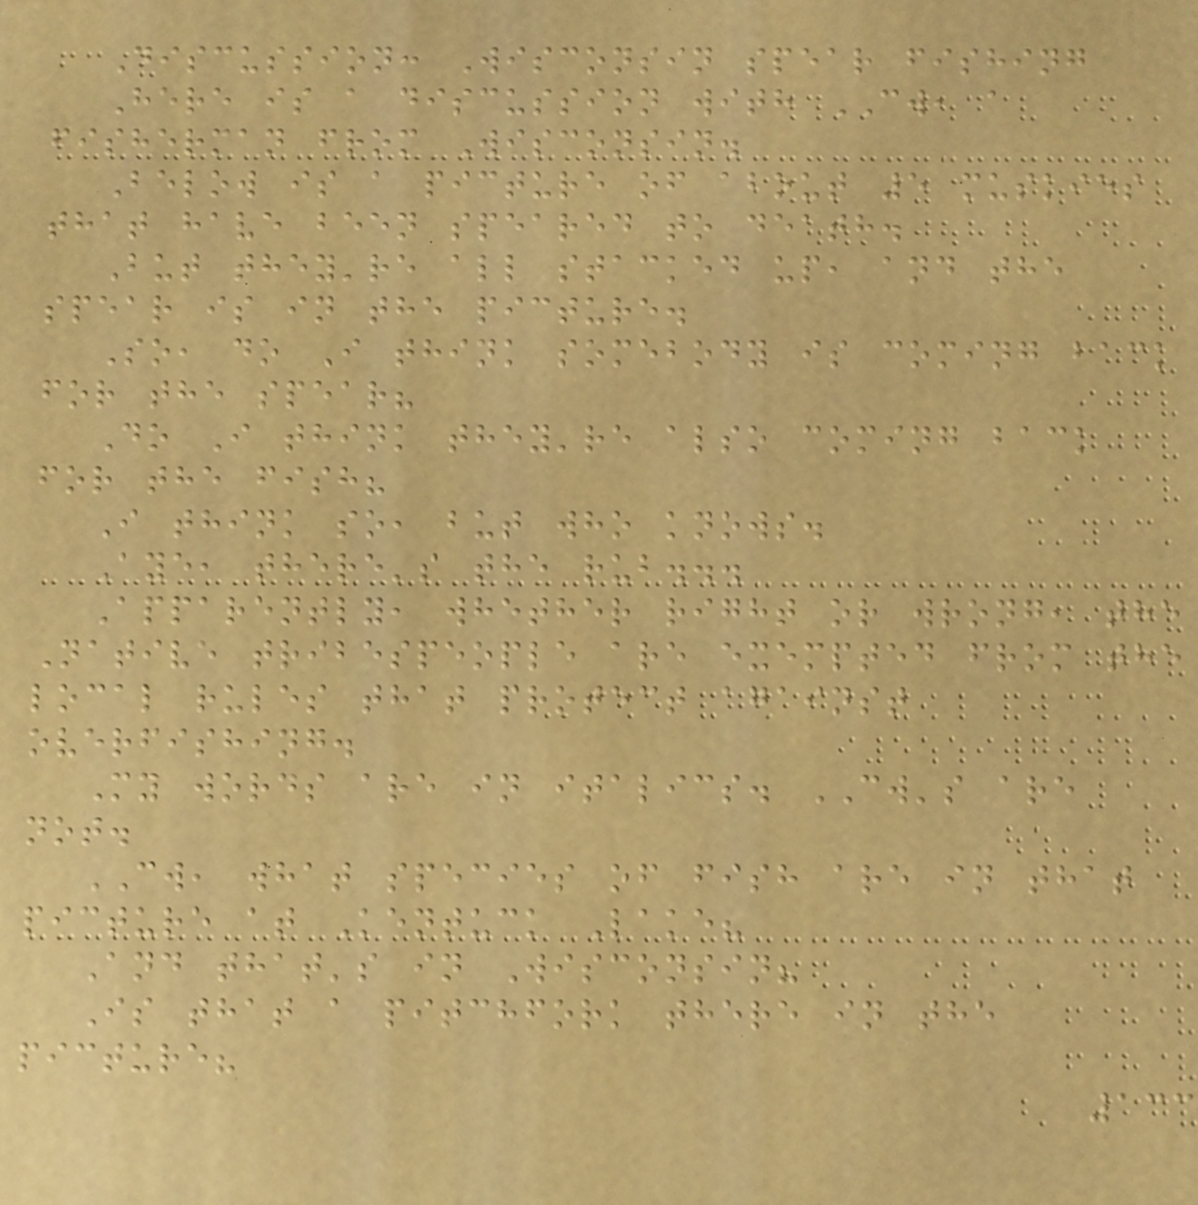Discussion: Wisconsin spear fishing
Here is a discussion with CW, a
fisherman from Wisconsin.
Below is a picture of about 5 muskies
that have been speared to death.
But they're all stacked up, and the
spear is in the picture.
So, do I think somebody is coming back
for the spear?
Do I think they're also coming back
for the fish?
I think so, but who knows.
Aye, there's the rub...
Apparently, whether right or wrong, the
Native tribespeople are exempted from the
local rules that protect against
overfishing.
My words are in italics. CW's are
not.
CW, what species of fish are in that
picture at Kentuck Lake?
And that's in Wisconsin?
Is that a pitchfork there in the
picture?
133
